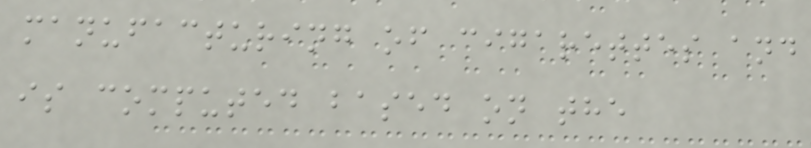manufacturing of cigarettes and
is computed based on the
